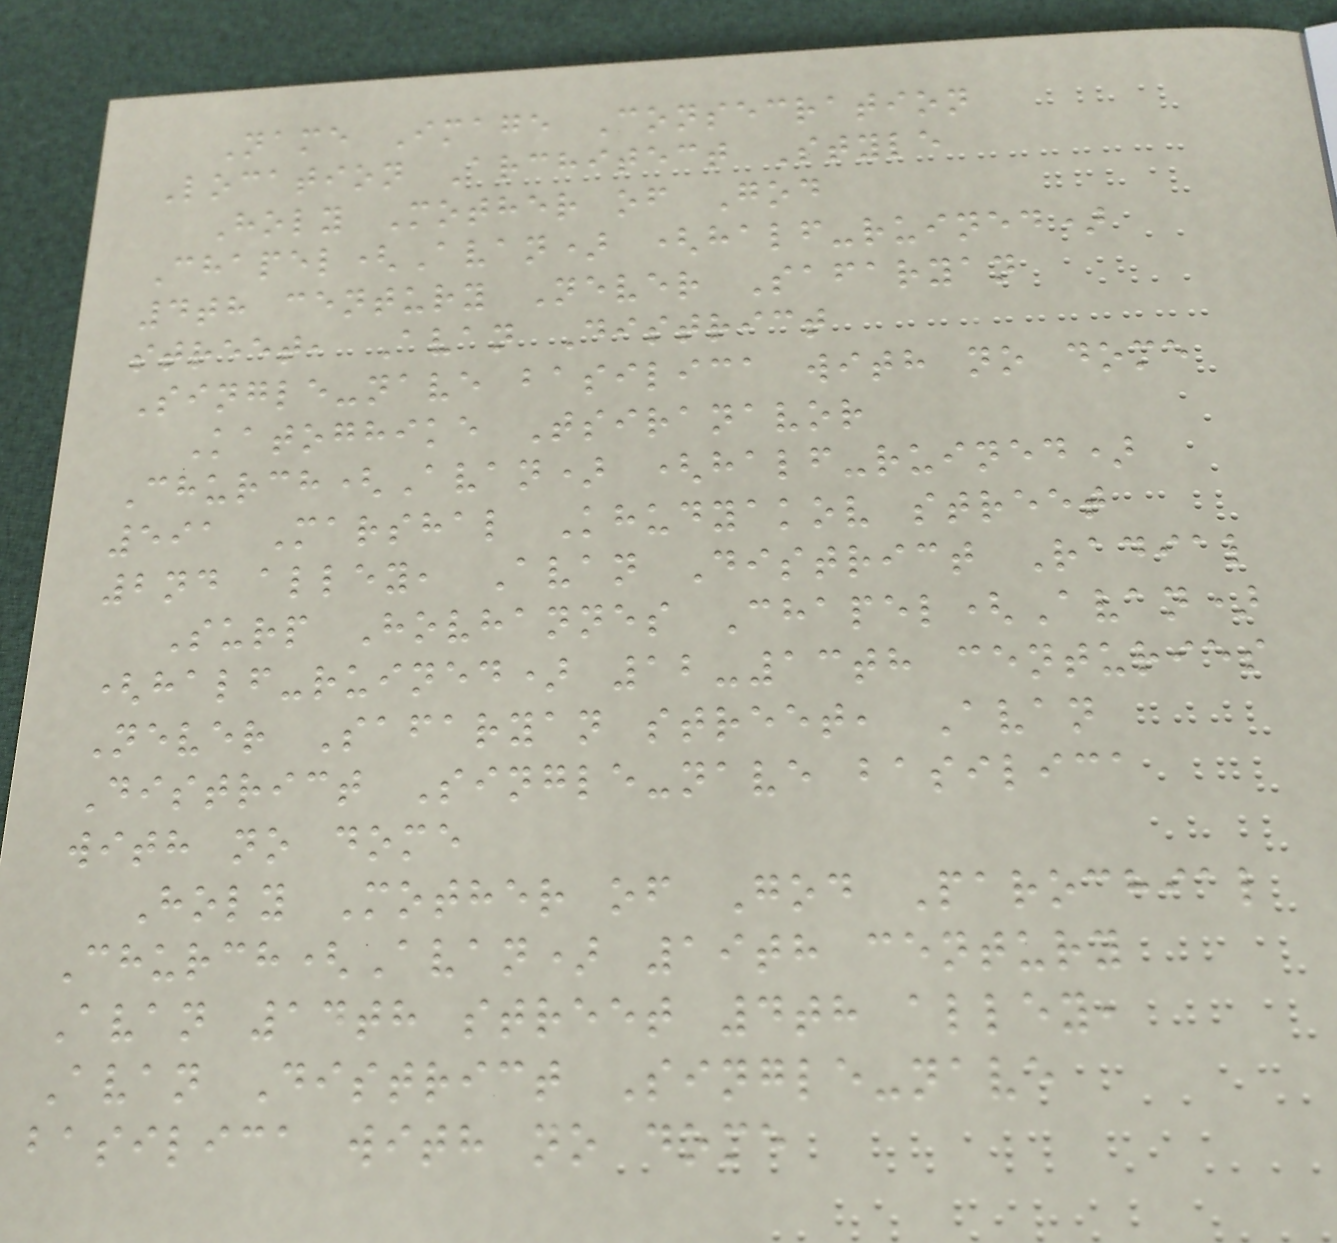Name Image Consecration
Location Architect Style
Holy Mother of God
Chapel(Avan) (half-ruined)
4th century Never Safaryan
street, Avan District
Single-nave basilica with no dome
Katoghike Tsiranavor
Church(Avan) (half-ruined)
591 Marshal Khudyakov street
2nd alley, Avan District Radial
Surp Hovhannes Chapel(Avan)
(half-ruined) 12-13th centuries
Never Safaryan street, Avan
District Single-nave basilica
with no dome
Holy Mother of God Parochial
Church(Avan) 19th century
Avan 14th street 4th alley,
Avan District Single-nave
basilica with no dome
